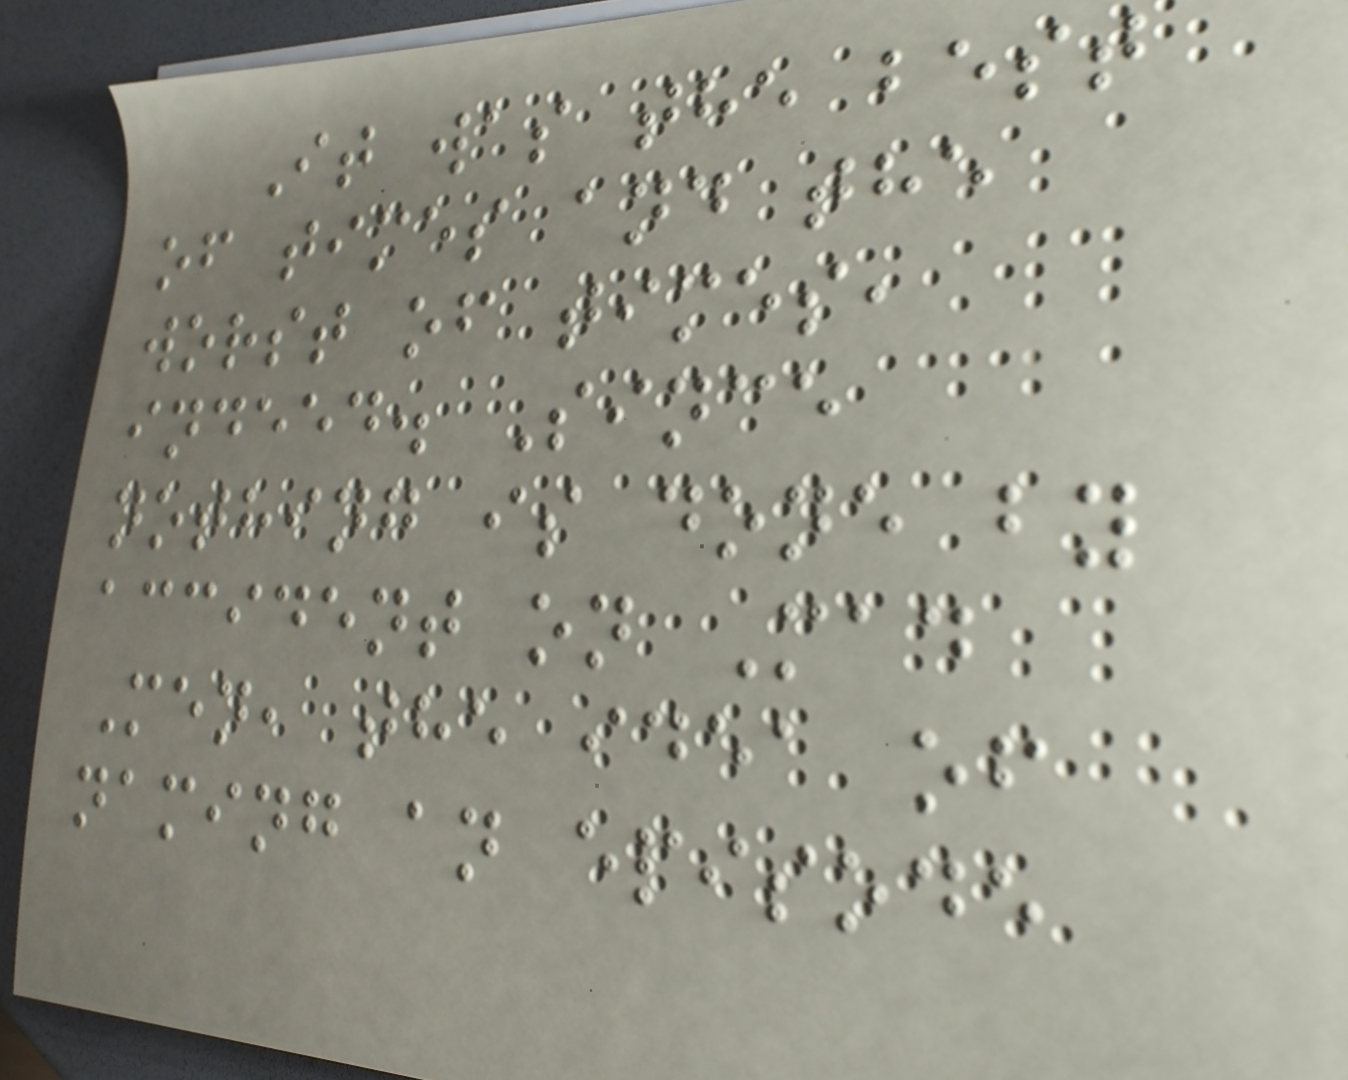It was the best
of times and the
worst of times,
indeed. Since
nothing is done by
accident on Mad
Men, the idea of
naming an episode
